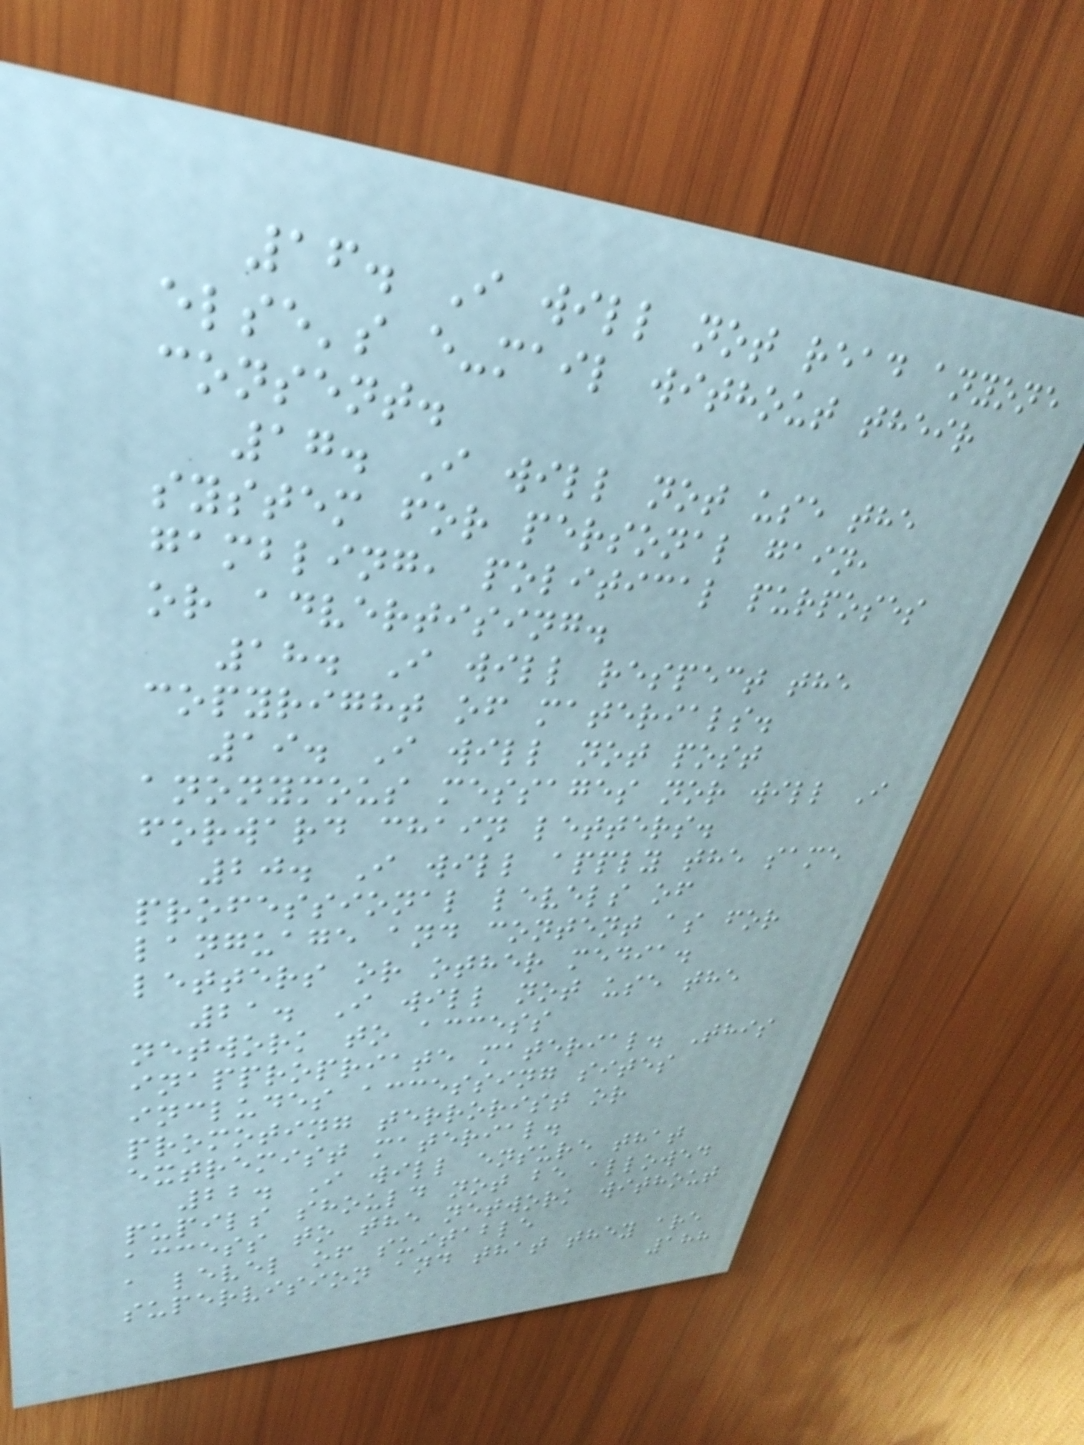16. I will not read anyone
else's e-mail without their
consent.
17. I will not use the
system for personal gain,
gambling, political purposes
or advertising.
18. I will respect the
copyright of materials.
19. I will not post
anonymous messages nor will I
forward chain letters.
20. I will apply the same
professional levels of
language and content as for
letters or other media.
21. I will not use the
network to access
inappropriate material. This
includes accessing sites
promoting terrorist or
extremist material.
22. I will ensure that
pupils should not be allowed
access to the network without
a level of suitable
supervision and that they are
188
